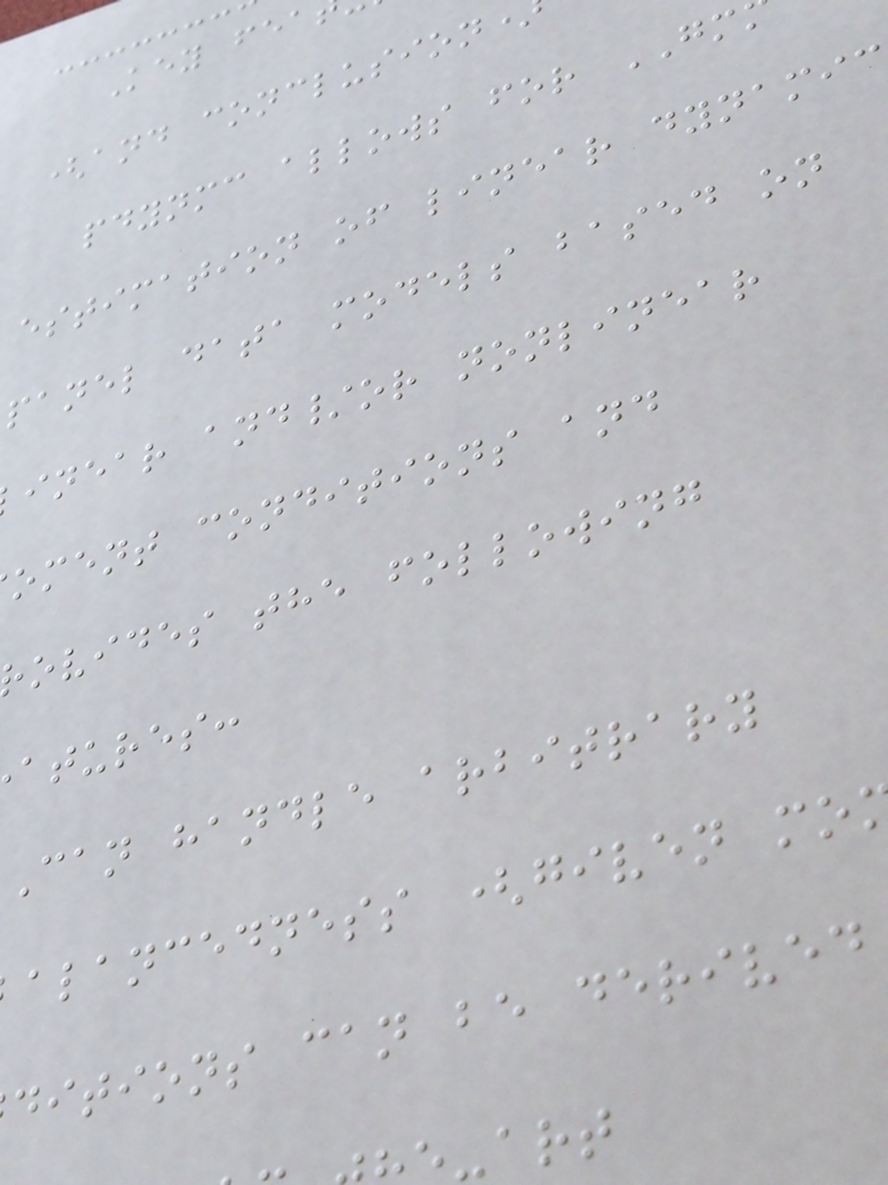Key fea
(and conclusion
pdynmc allows for GM
estimation of linear dynamic
panel data models based on
inear and/or nonlinear
oment conditions and
ovides the following
atures:
Can handle arbitrary
alancedness (given mo
ditions can be derived
